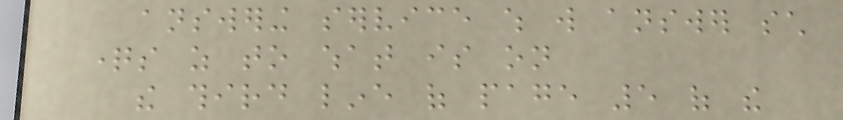answering service which will answer such
questions as to what is on
the third line of page 5 of the
